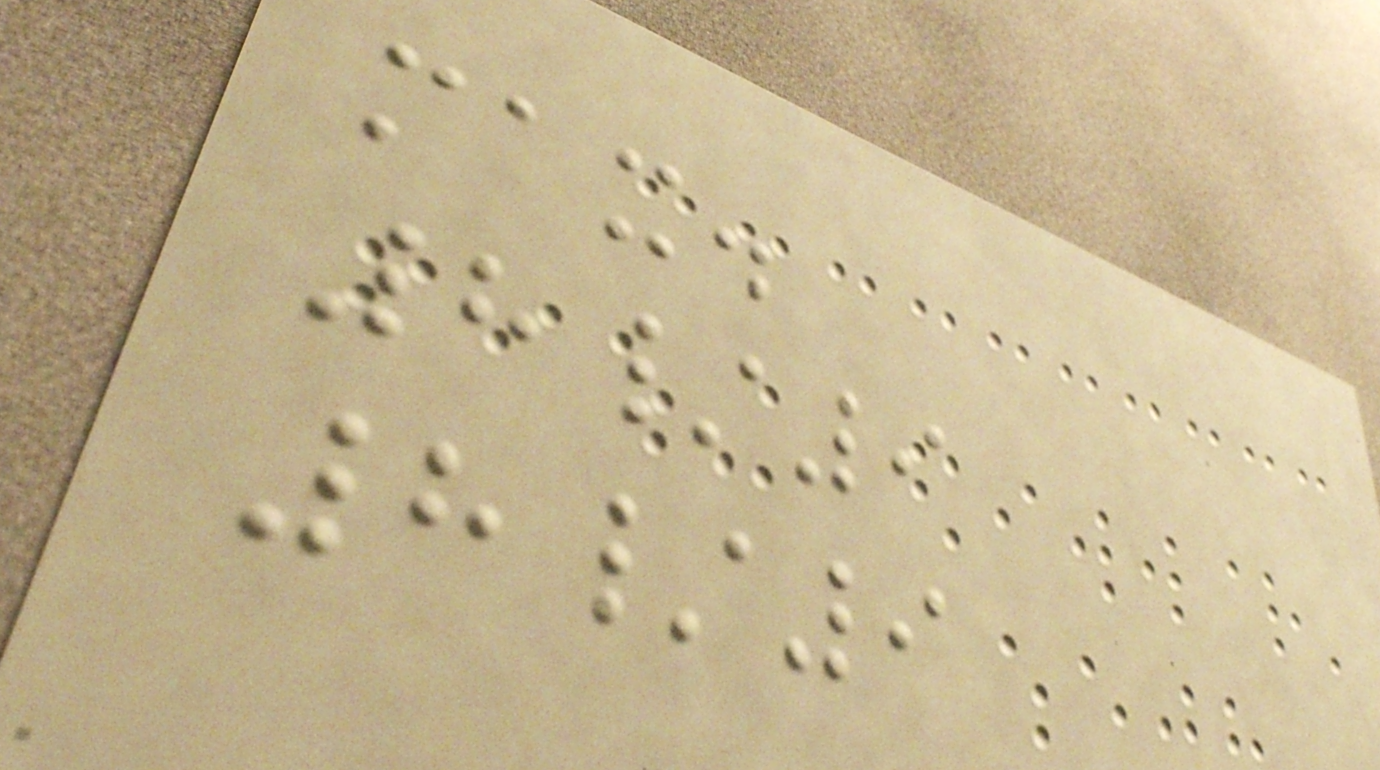max.
8/9
8/9
